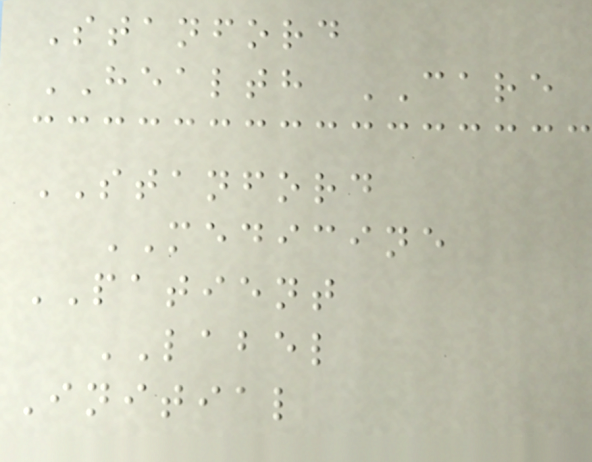Stanford
HEALTH CARE
STANFORD
MEDICINE
PATIENT
LABEL
Initial
